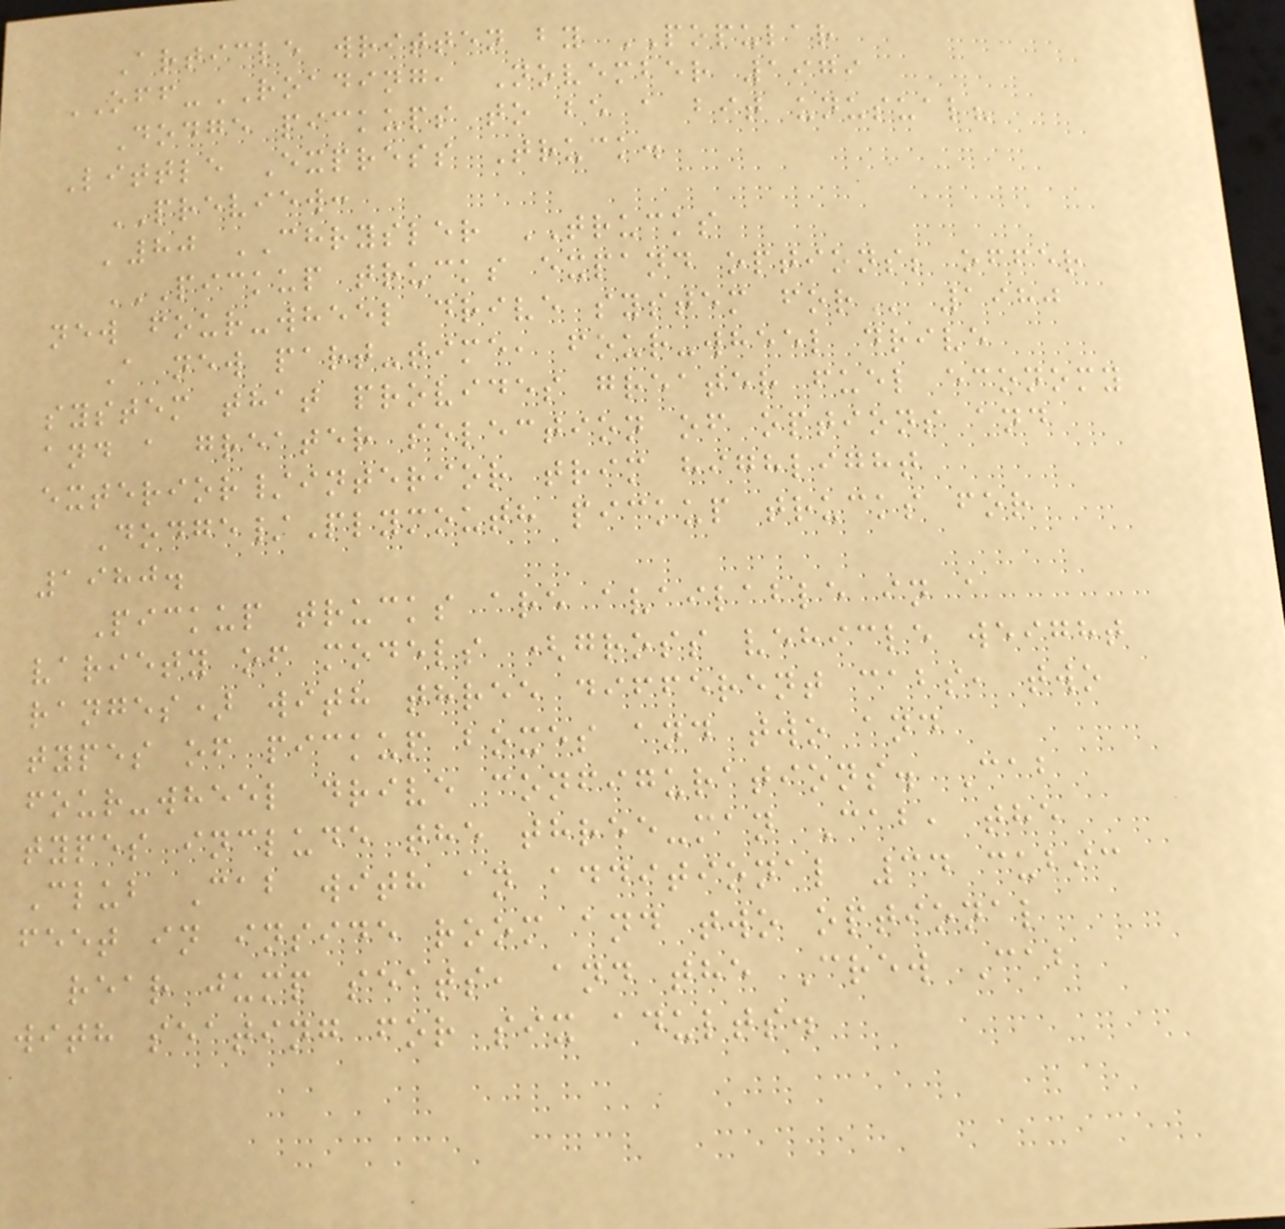Article written by POPULAR
OFF-ROADING, November 1979
Dodge pickups to be a bit unusual?
Little Express Truck.
PREVIEW:
'80 CHRYSLER TRUCKS
PICKUP TRUCKS EXPAND OPTIONS; OFFER
NEW FOUR-WHEEL DRIVE SYSTEM FOR 1980
A new part-time, four-wheel drive
system that provides greater fuel economy
and a greater selection of options and
exterior/interior trim highlight
Dodge/Plymouth pickup trucks for
1980.
Pickup trucks are available in a
variety of models (gross vehicle weight
ranges) with three different cabs, two
types of pickup boxes and two and
four-wheel drive configurations. Cab
types include the three-man Cab, the
Club Cab with an additional 34 cubic
feet in inside room and two optional
rear jump seats, and the Crew Cab
with seating for six adults.
